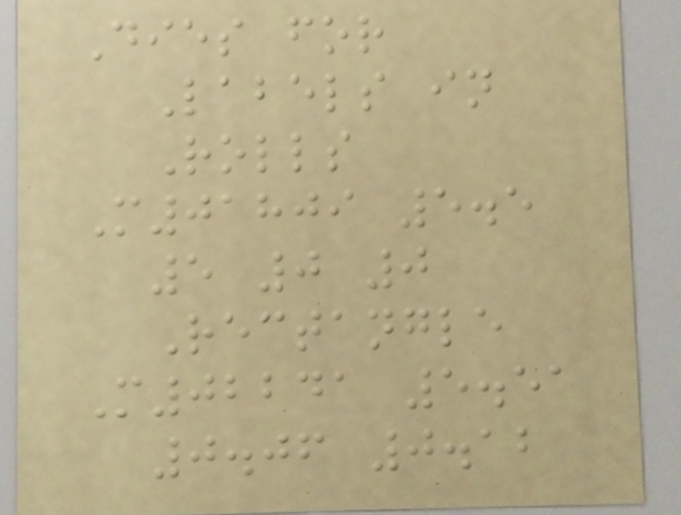Dies for
Labels in
Rolls
M01809 5.5
5 0 0
Rectangle
M02241 5.51
0.06 0.12
